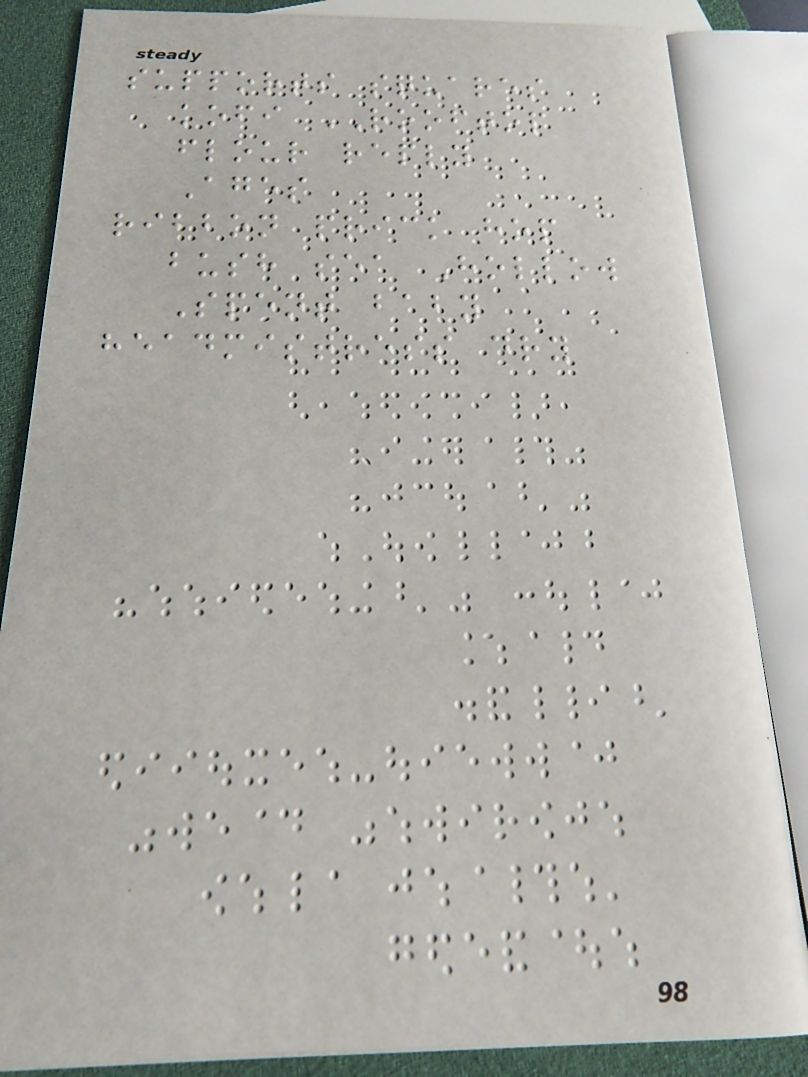supports squares
kofi ROOFTOP
flour reply
Ages
ribbon prick hop
bush sea Hollow
Spent baby
headmistress dry
